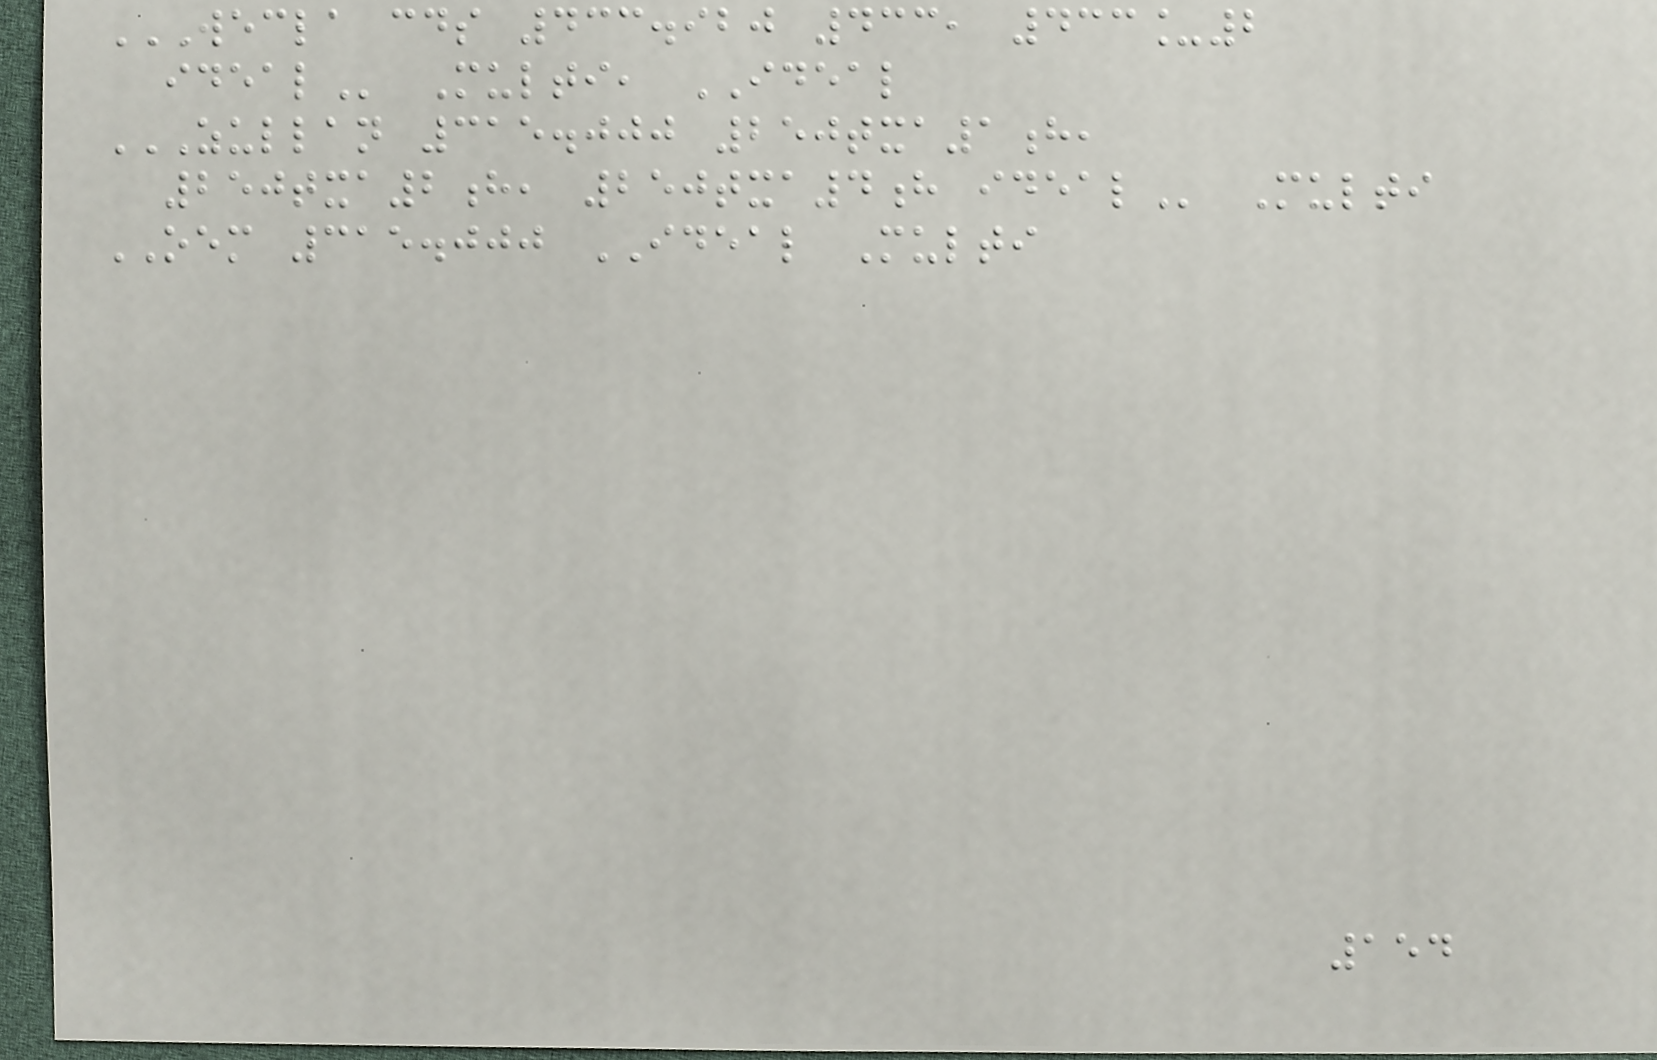WECLA CDS 433.920 433, 433_2
IDEAL Multi, IDEAL
ZULLAN 315.000 250TXA1H,
250TXA2H, 250TXA4H IDEAL Multi
OEM 315.000 IDEAL Multi
154
